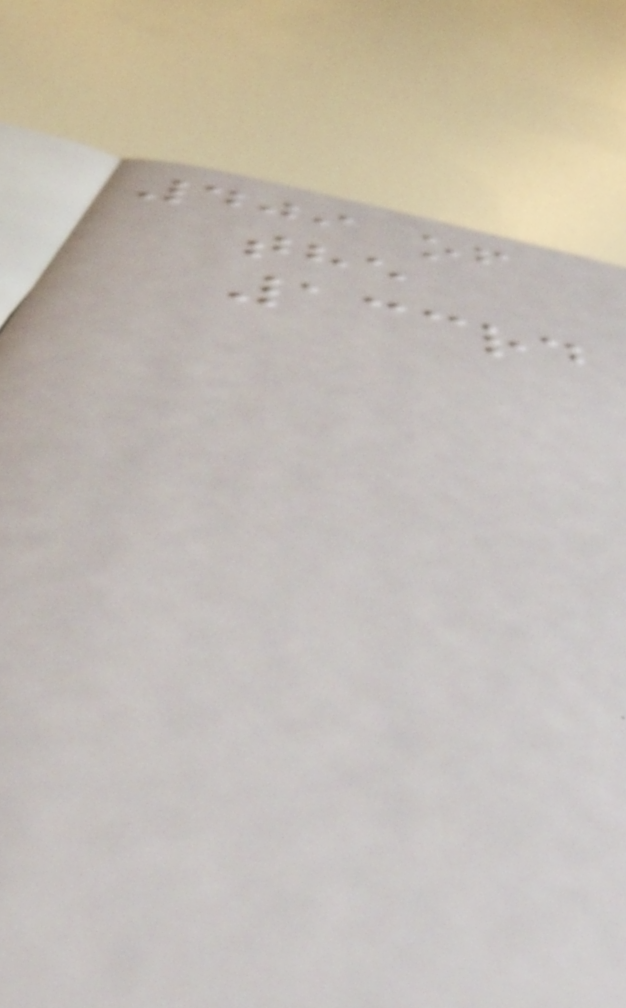409 of
the
133rd
